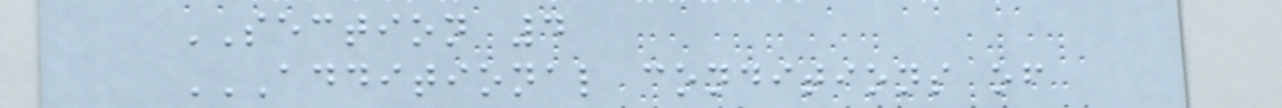SECTION 4
ADDITIONAL CONDITIONS OF
